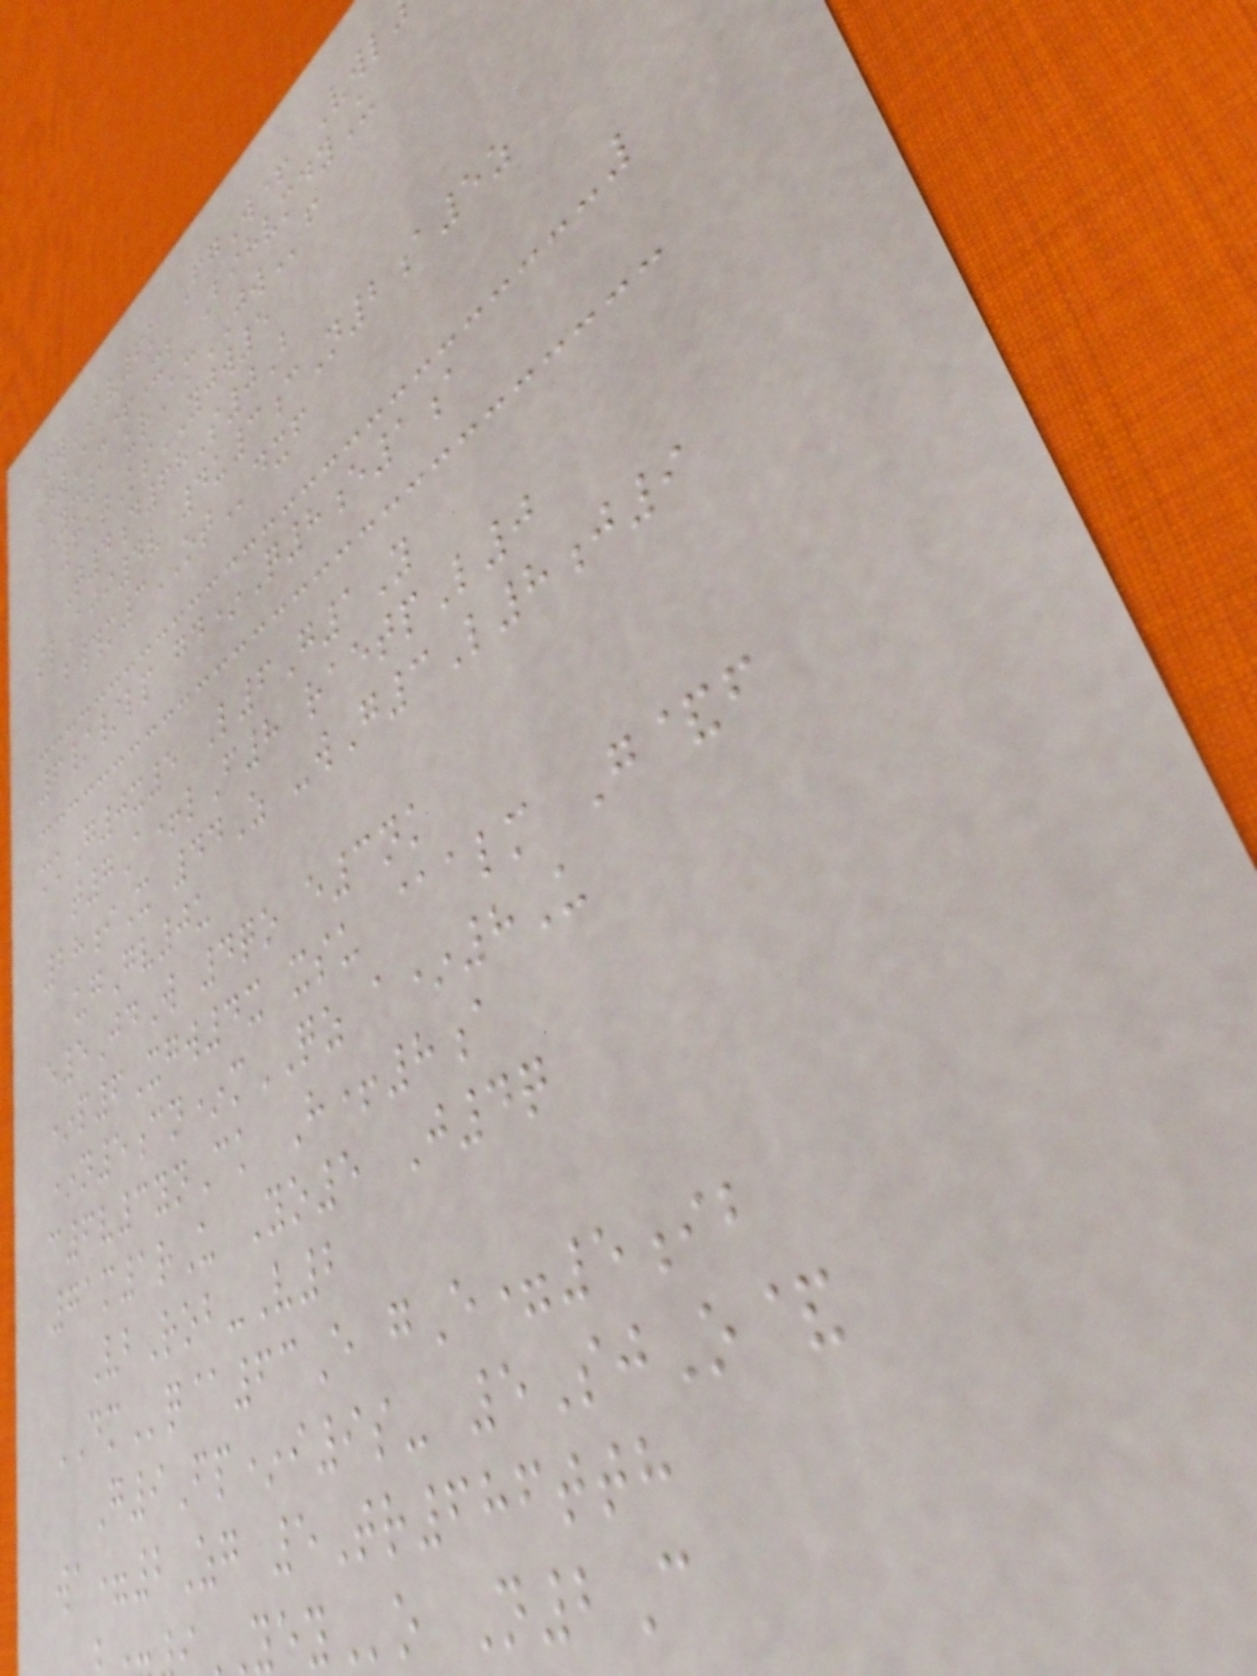MwBV6k FgW+ Vwl
GwA-+Xb BihvmdyU
YM1 urAmJWf
61tKsYJW5
T4d68S0B
slAji4v 4u3cN2a5z
b#m3OTdxf
6//lp gd*Q8e1a
mkG0x5 L6G1Y
t7A+lF8 raetpL0
28iX 44Z -wG3L8j9
ugGv0u
e5JdW 4qo e3nk
*p6Xgw4x xsu @alm G&f
*n5cn*mQZ a*8U
c6v3ynCk H+8a
71m1rU Yo5 J4q
VbRob-V2
DMq@63E gE=5ib
G9Fp*i9s- 5SjO&
wa=2Zg 5Tr686tth
o N2C
